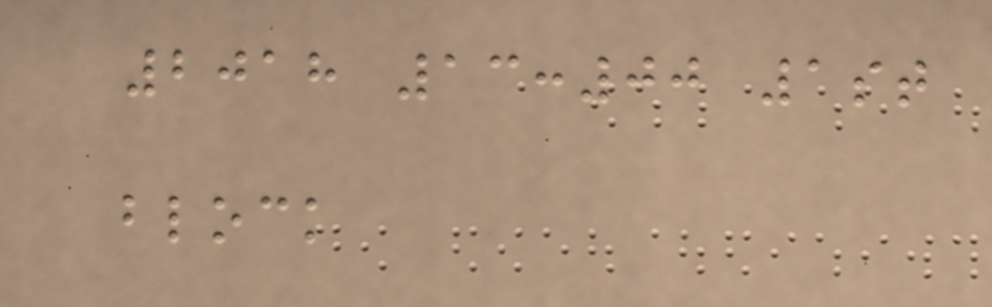2018 13:00 1st
block
